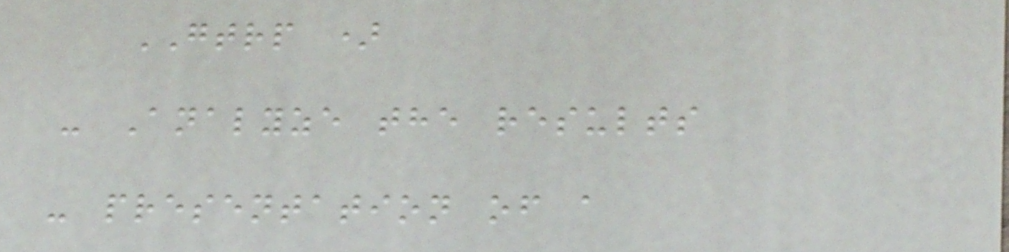GTRP )
- Analyze the results
- presentation of a
